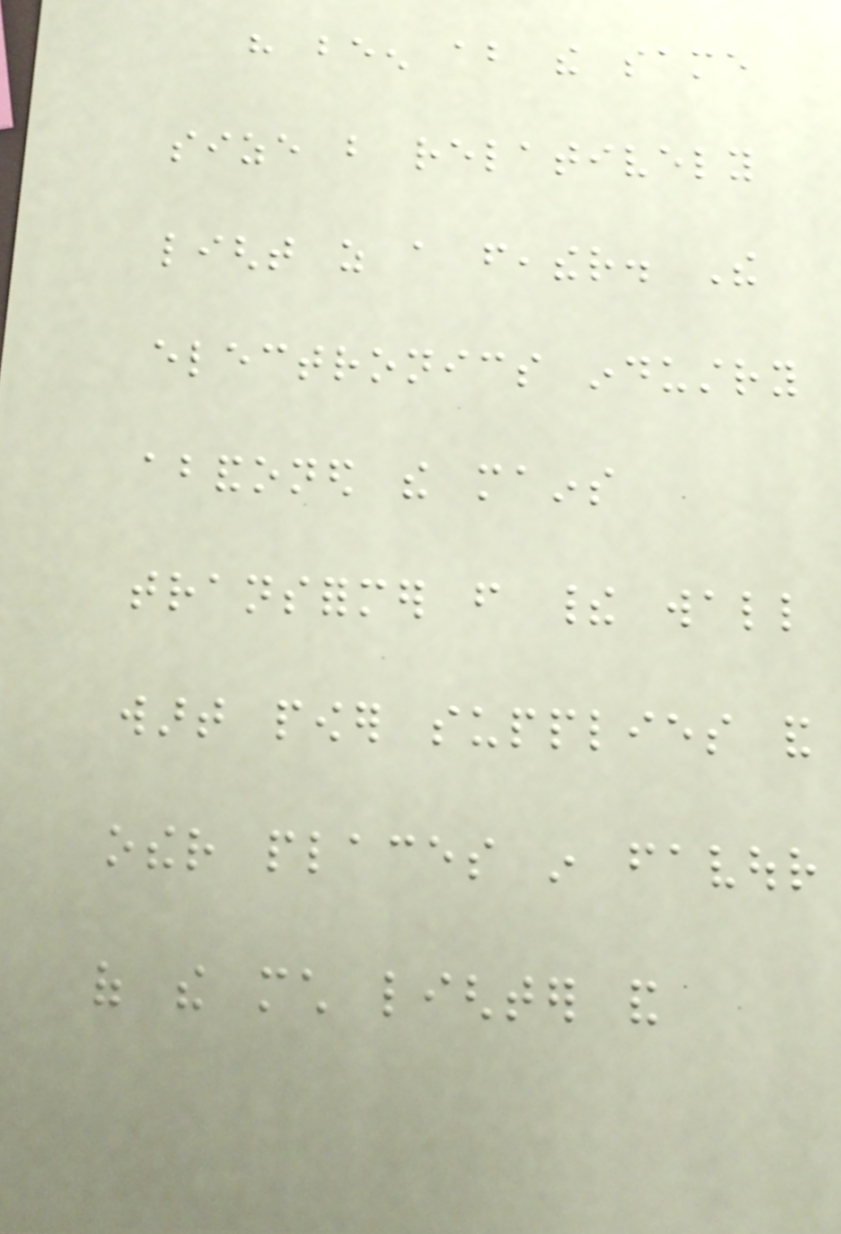have been about the same
size but relatively
light as a feather. The
electronics industry
abandoned the mains
transformer from their wall
wart power supplies and
other places in favour
of the much lighter and
